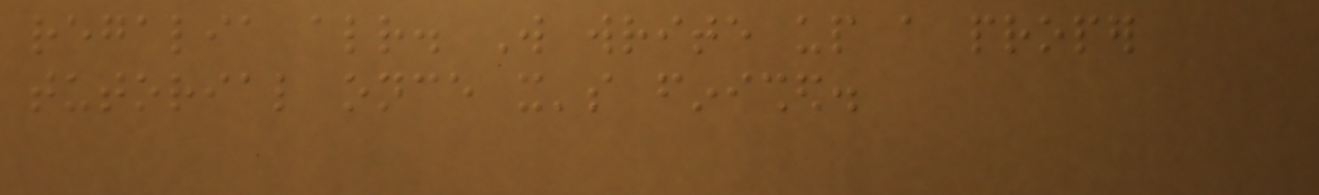regalia already. Will write up a proper
tutorial once it's finished.
